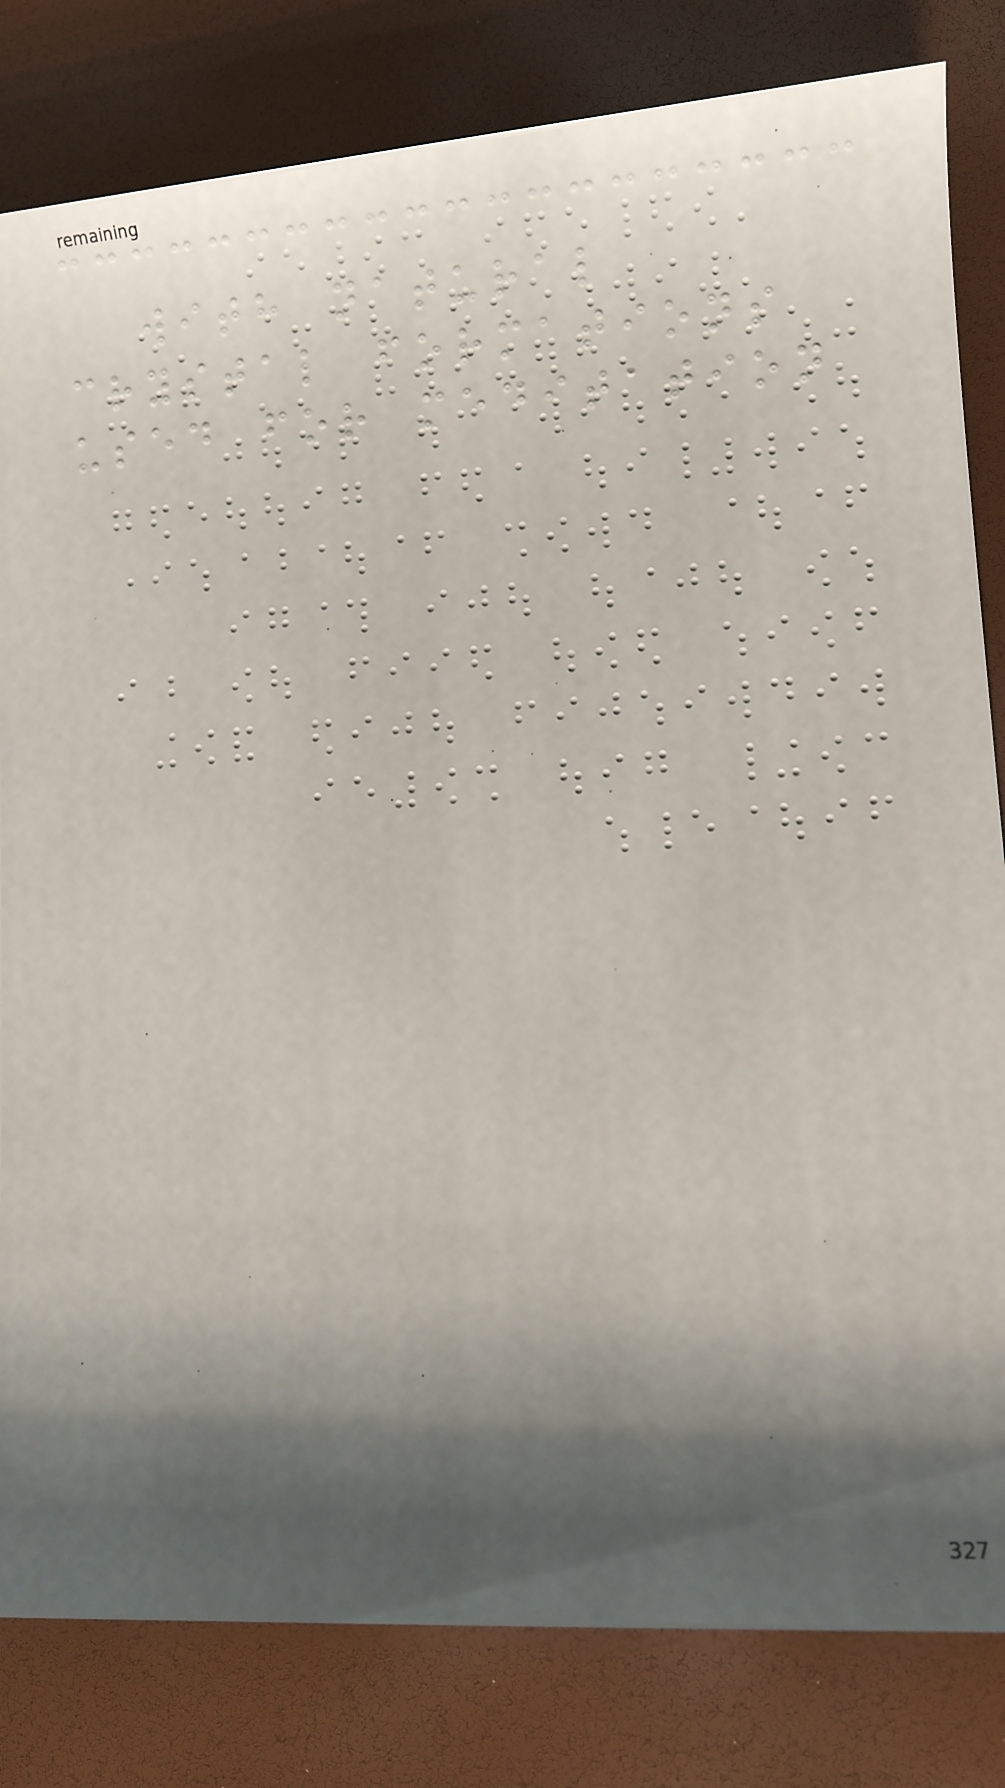with natural
crystal formations
used for meditation
